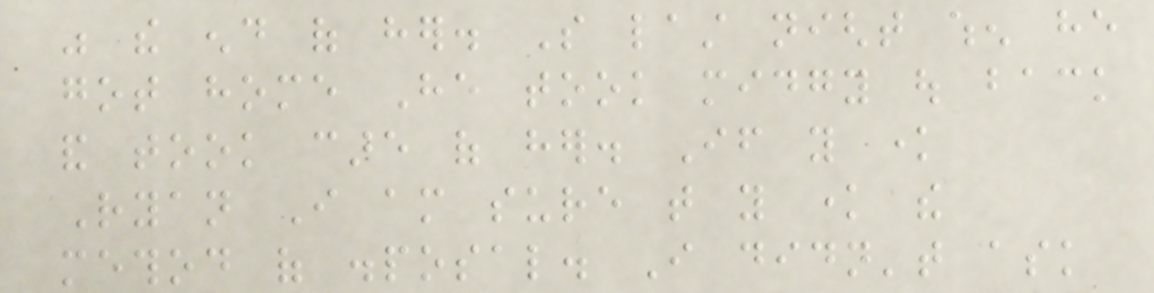was the end of her. So last night when he
got home He took midgy out back
and took care of her. If you know
Ryan I am sure that you know the
method of disposal. I didn't ask
